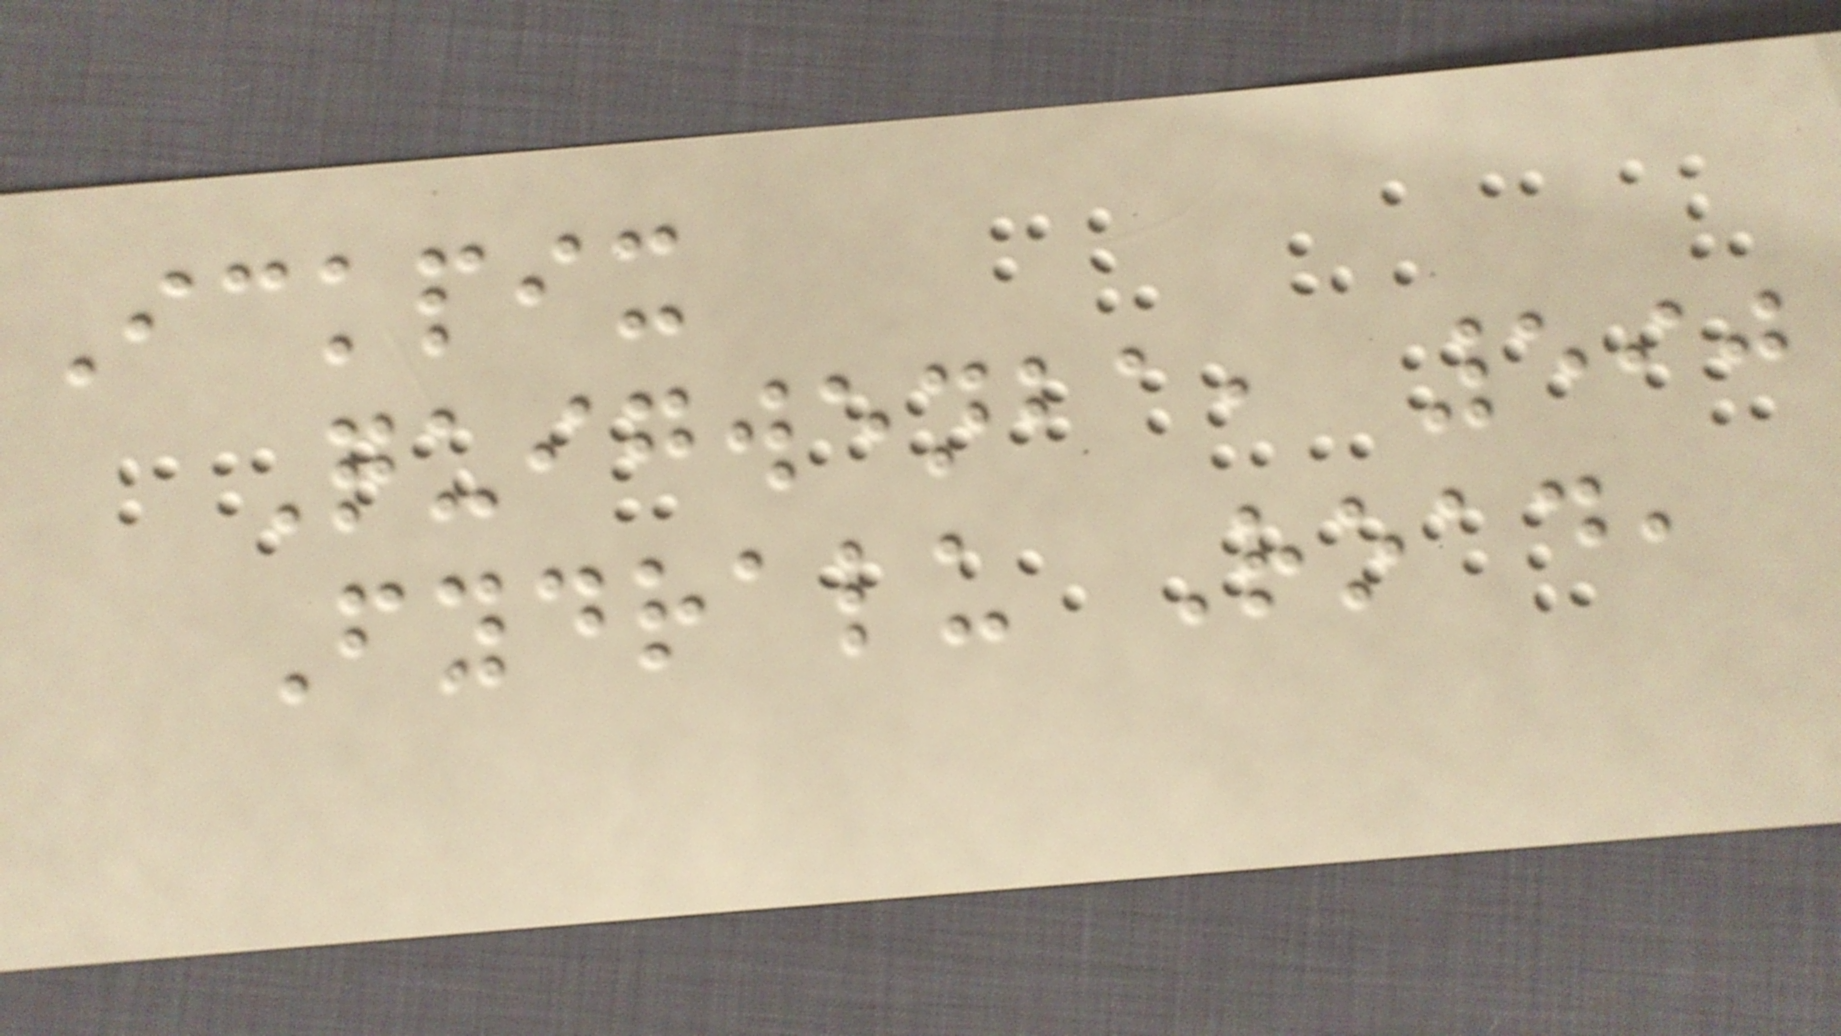Ickpix
Quigwenba, 590
Fydralu Road,
